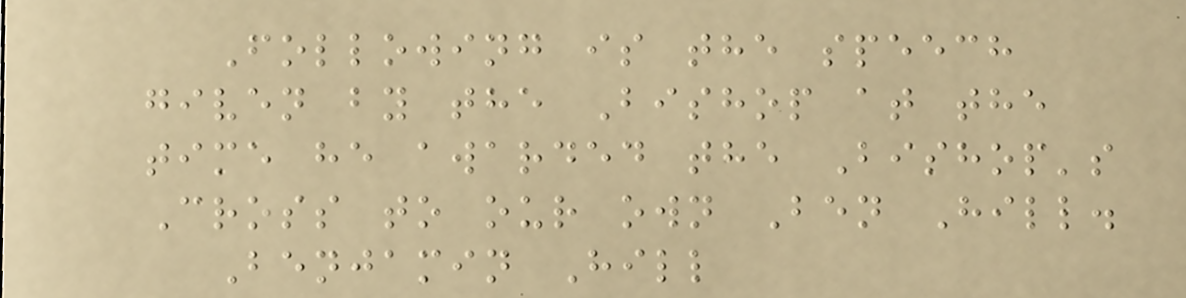Following is the speech
given by the Bishop at the
time he awarded the Bishop's
Cross to our own Ben Hill.
Benjamin Hill
